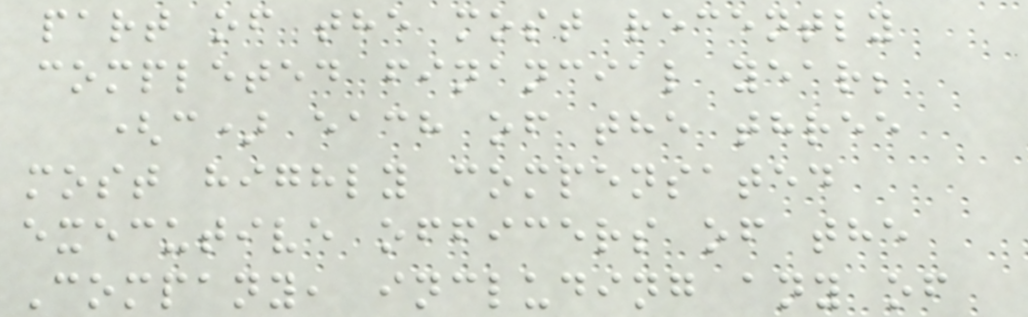part of the most recently
completed financial year;
(c) each of the three
most highly compensated
executive officers of the
Company, including any of
